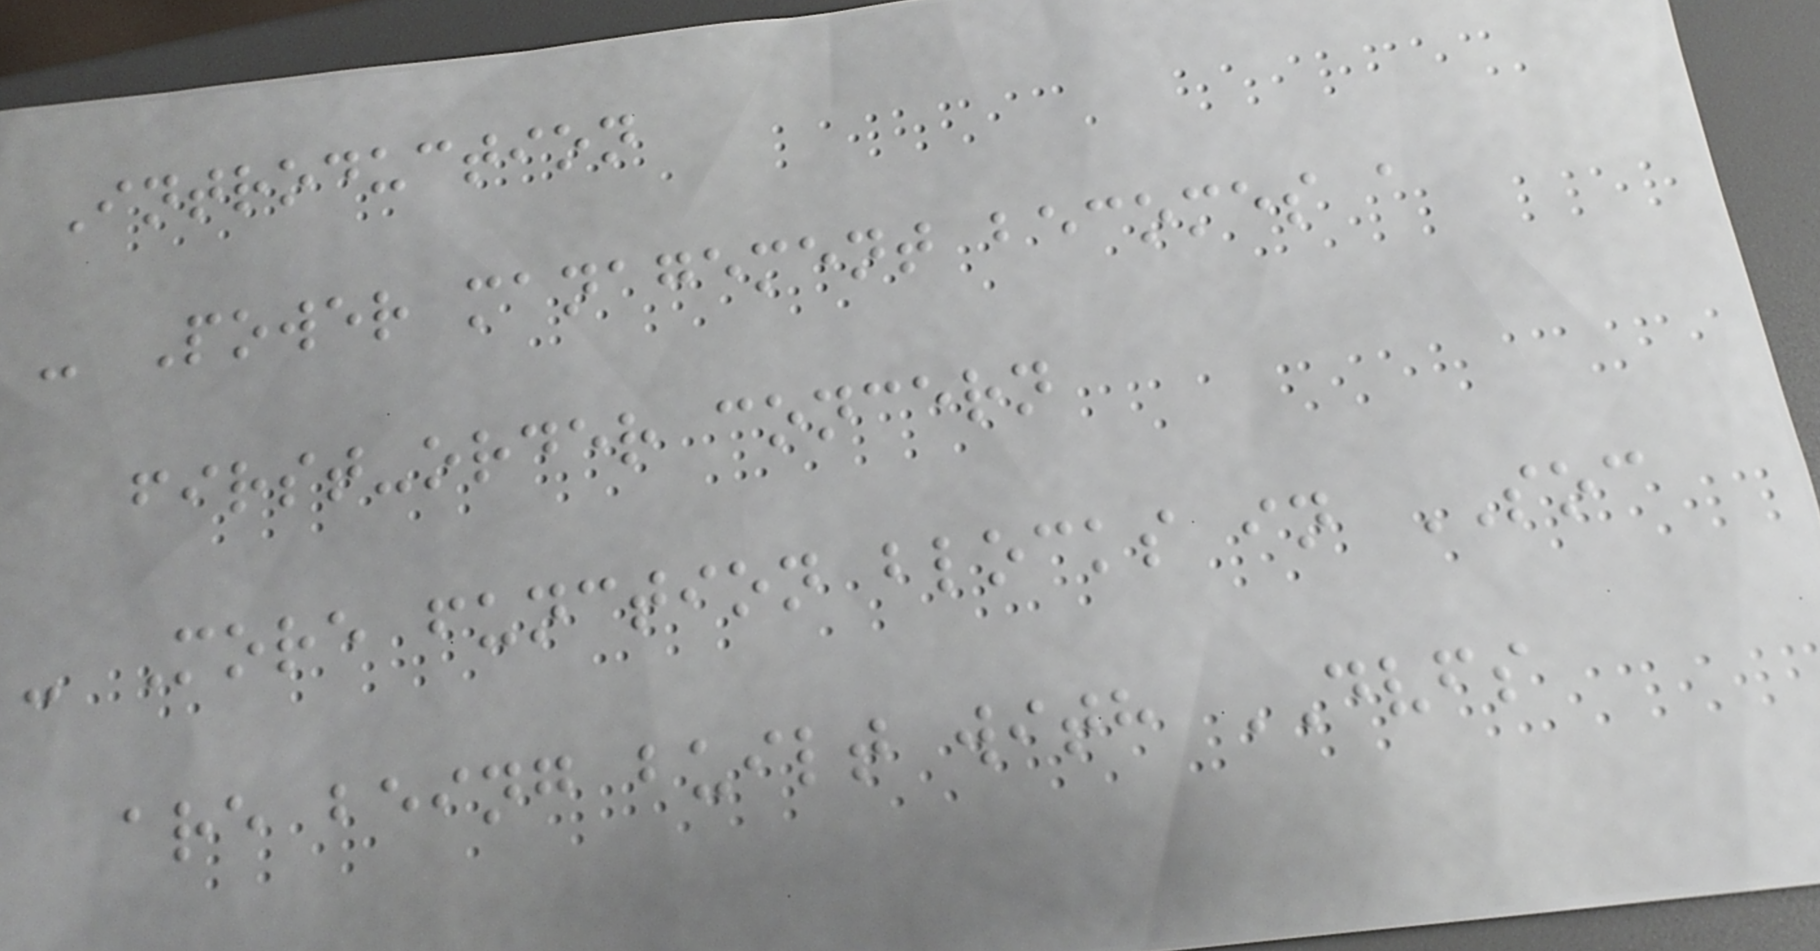Introduction
- Power management becomes a
first-order concern
- More function blocks in SOC
are being built with DVFS
